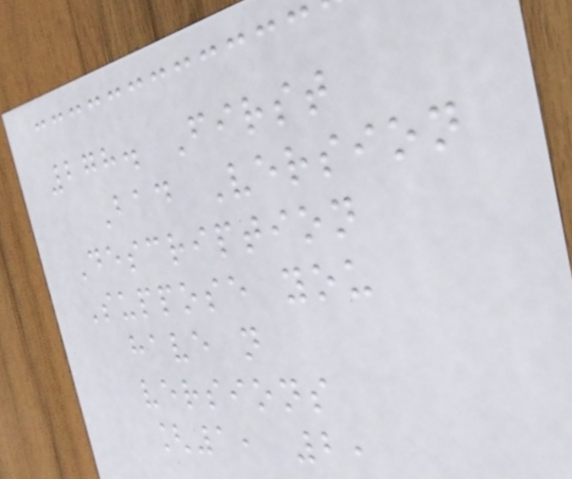278. First
Bad Version
Description
Suppose you
have n
versions
[1, 2,
